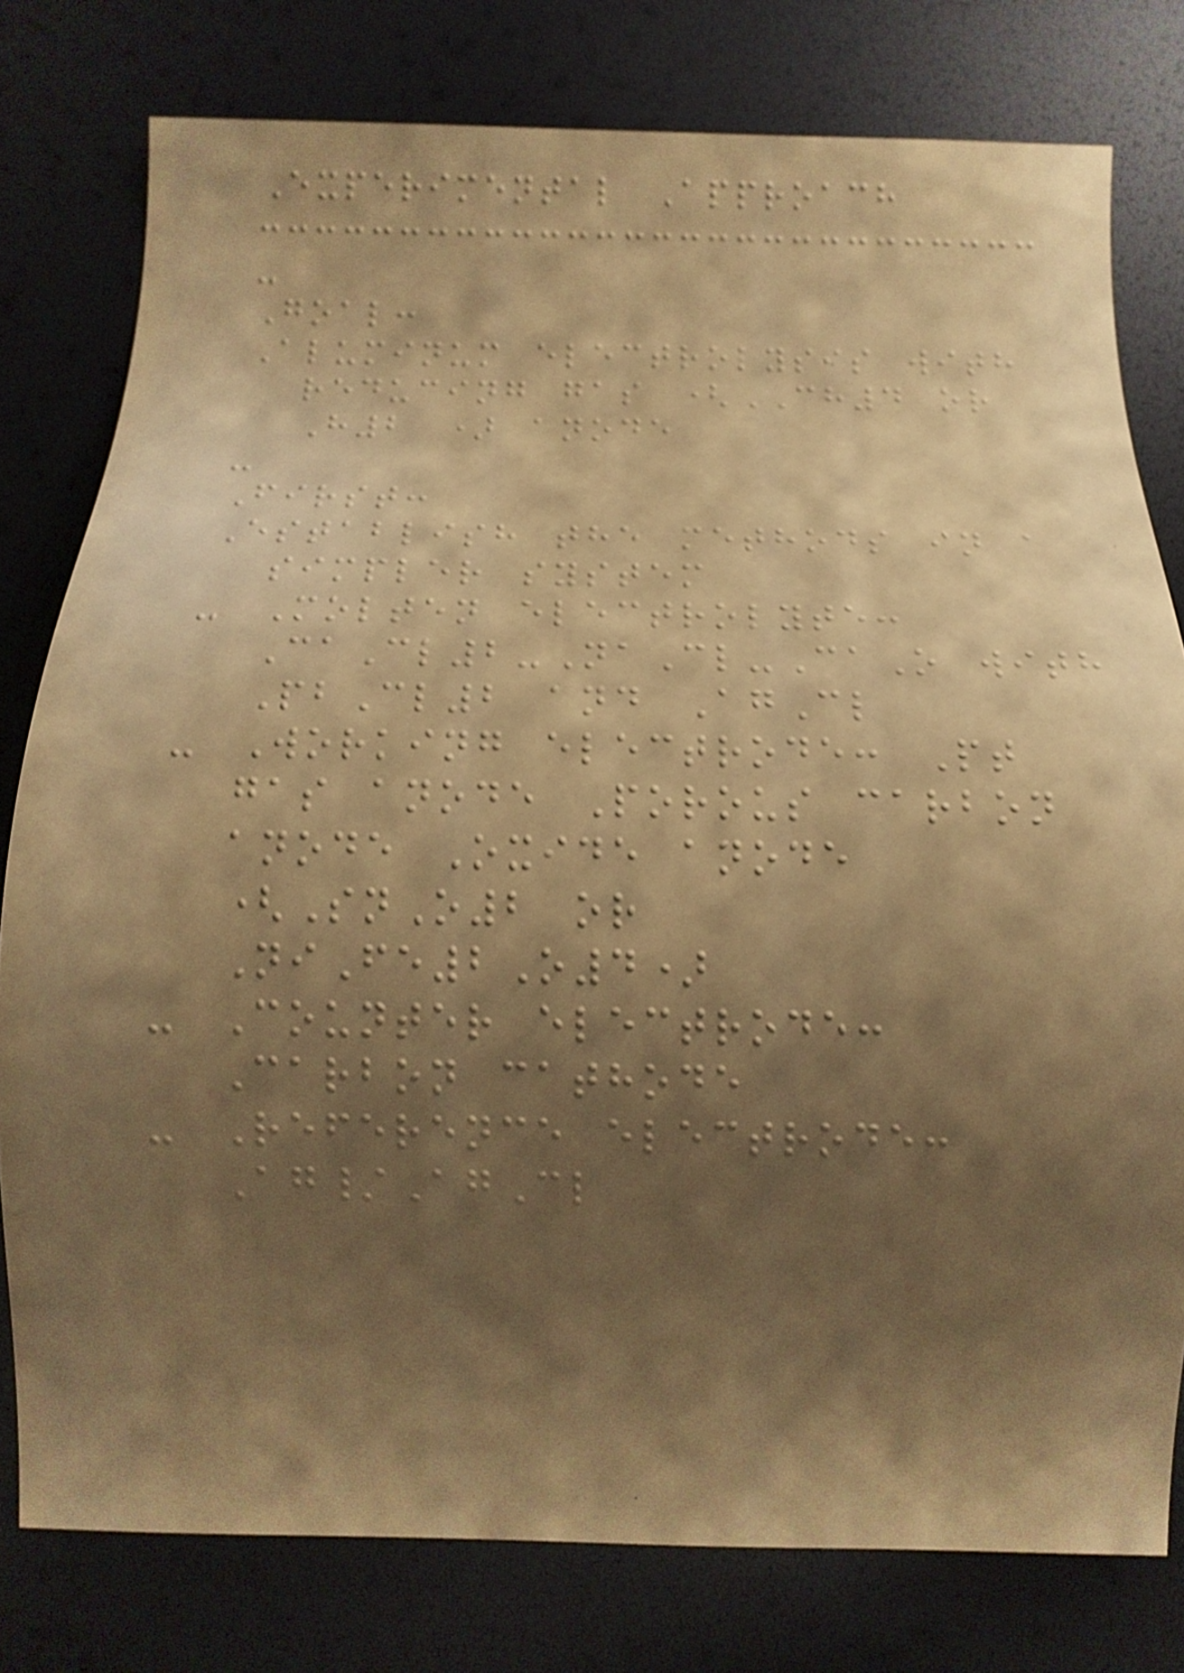Experimental Approach
-
Goal:
Aluminum electrolysis with
reducing gas (CH4 or
H2 ) anode
-
First:
Establish the methods in a
simpler system
- Molten electrolyte:
CaCl2-NaCl-CaO with
PbCl2 and AgCl
- Working electrode: Pt
gas anode Porous carbon
anode Oxide anode
(SnO2 or
NiFe2O4)
- Counter electrode:
Carbon cathode
- Reference electrode:
Ag/AgCl
